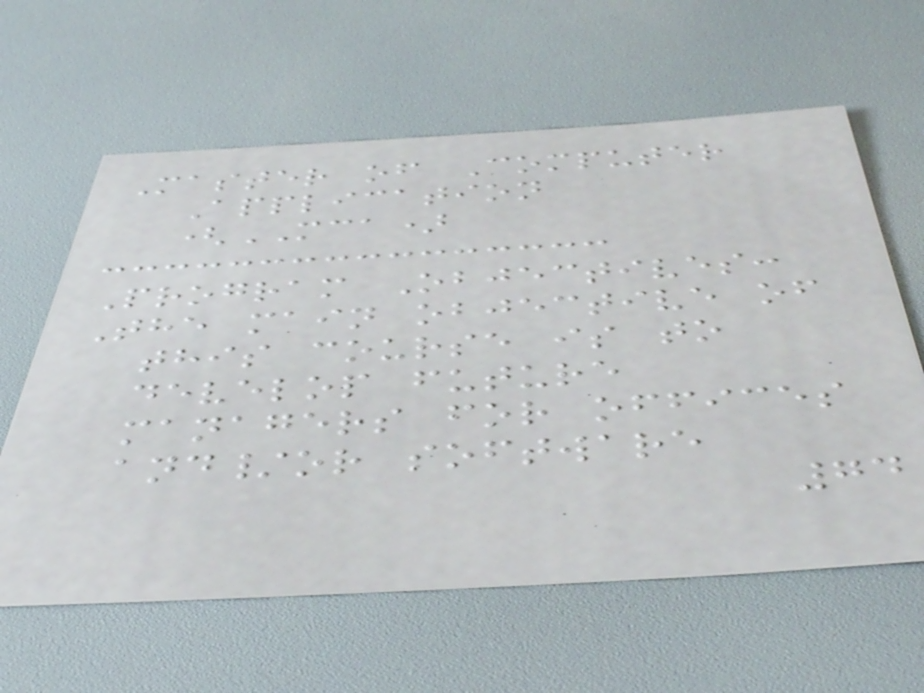Master of Computer
Application
(MCA)
Program Objectives:
The main objective of
this course is to
develop future
managers for offices
and/or software
74
